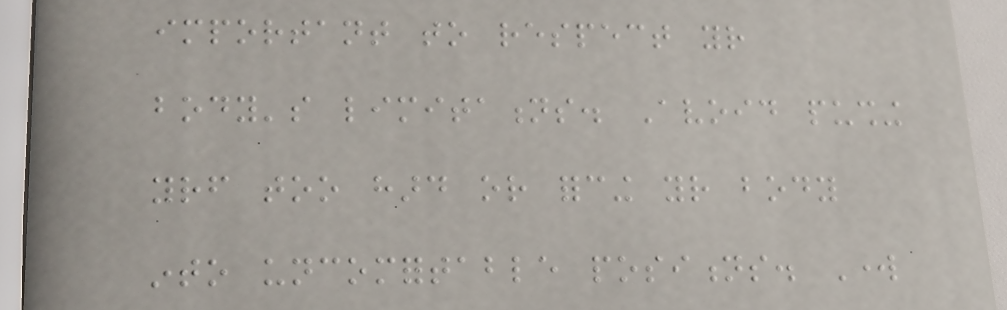important to respect your
body's limitations. Avoid pushing
yourself too hard or forcing your body
into uncomfortable positions. Work
